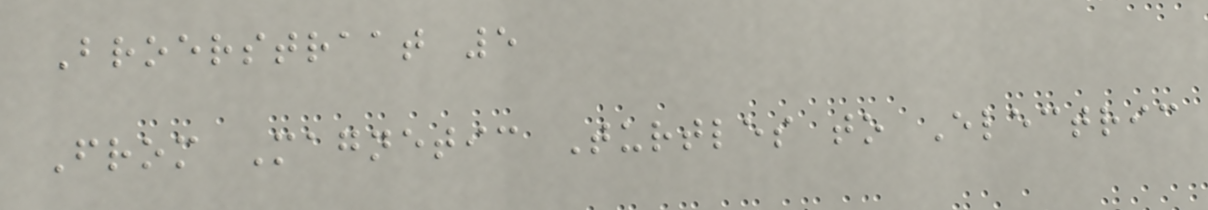Broerstraat 5
From Magnetic Turtles to Electric
